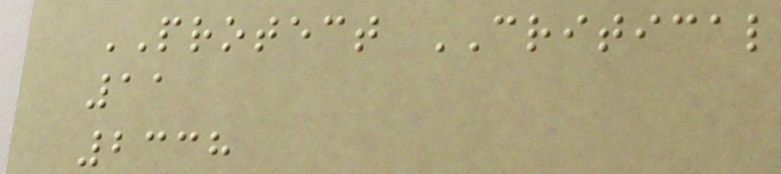PROTECT CRITICAL
11
2338
